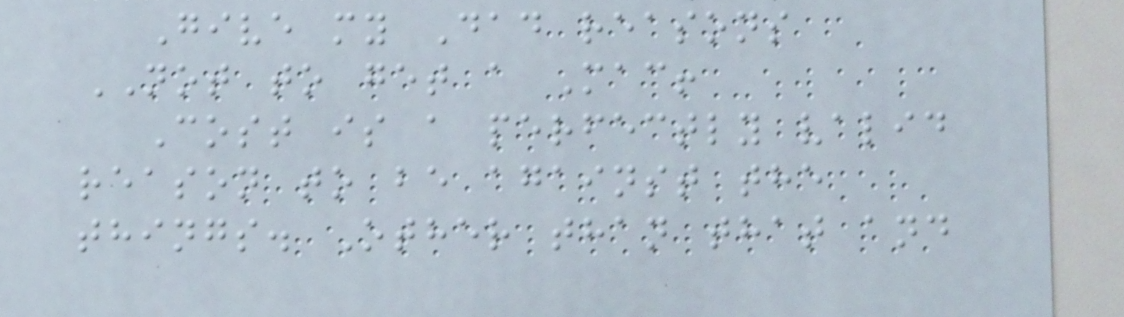Give my Dad reasons
NOT to get a Mac!
Cost is a perfectly valid
reason to be against the
things. Other than that and
